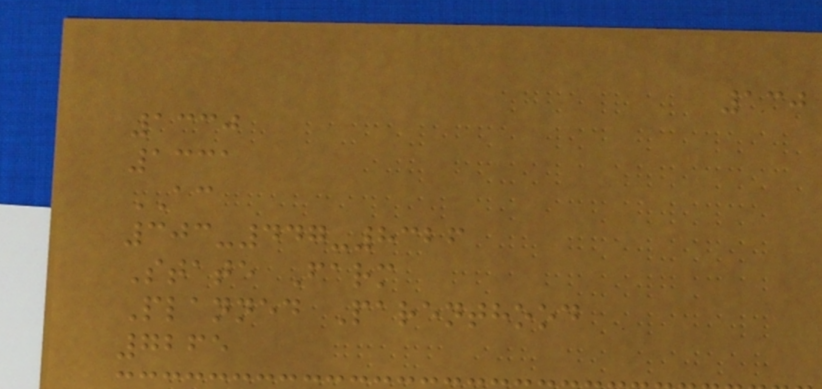130
1330
1331
AC
303-447-8326
State Farm
Planned Parenthood
7265
